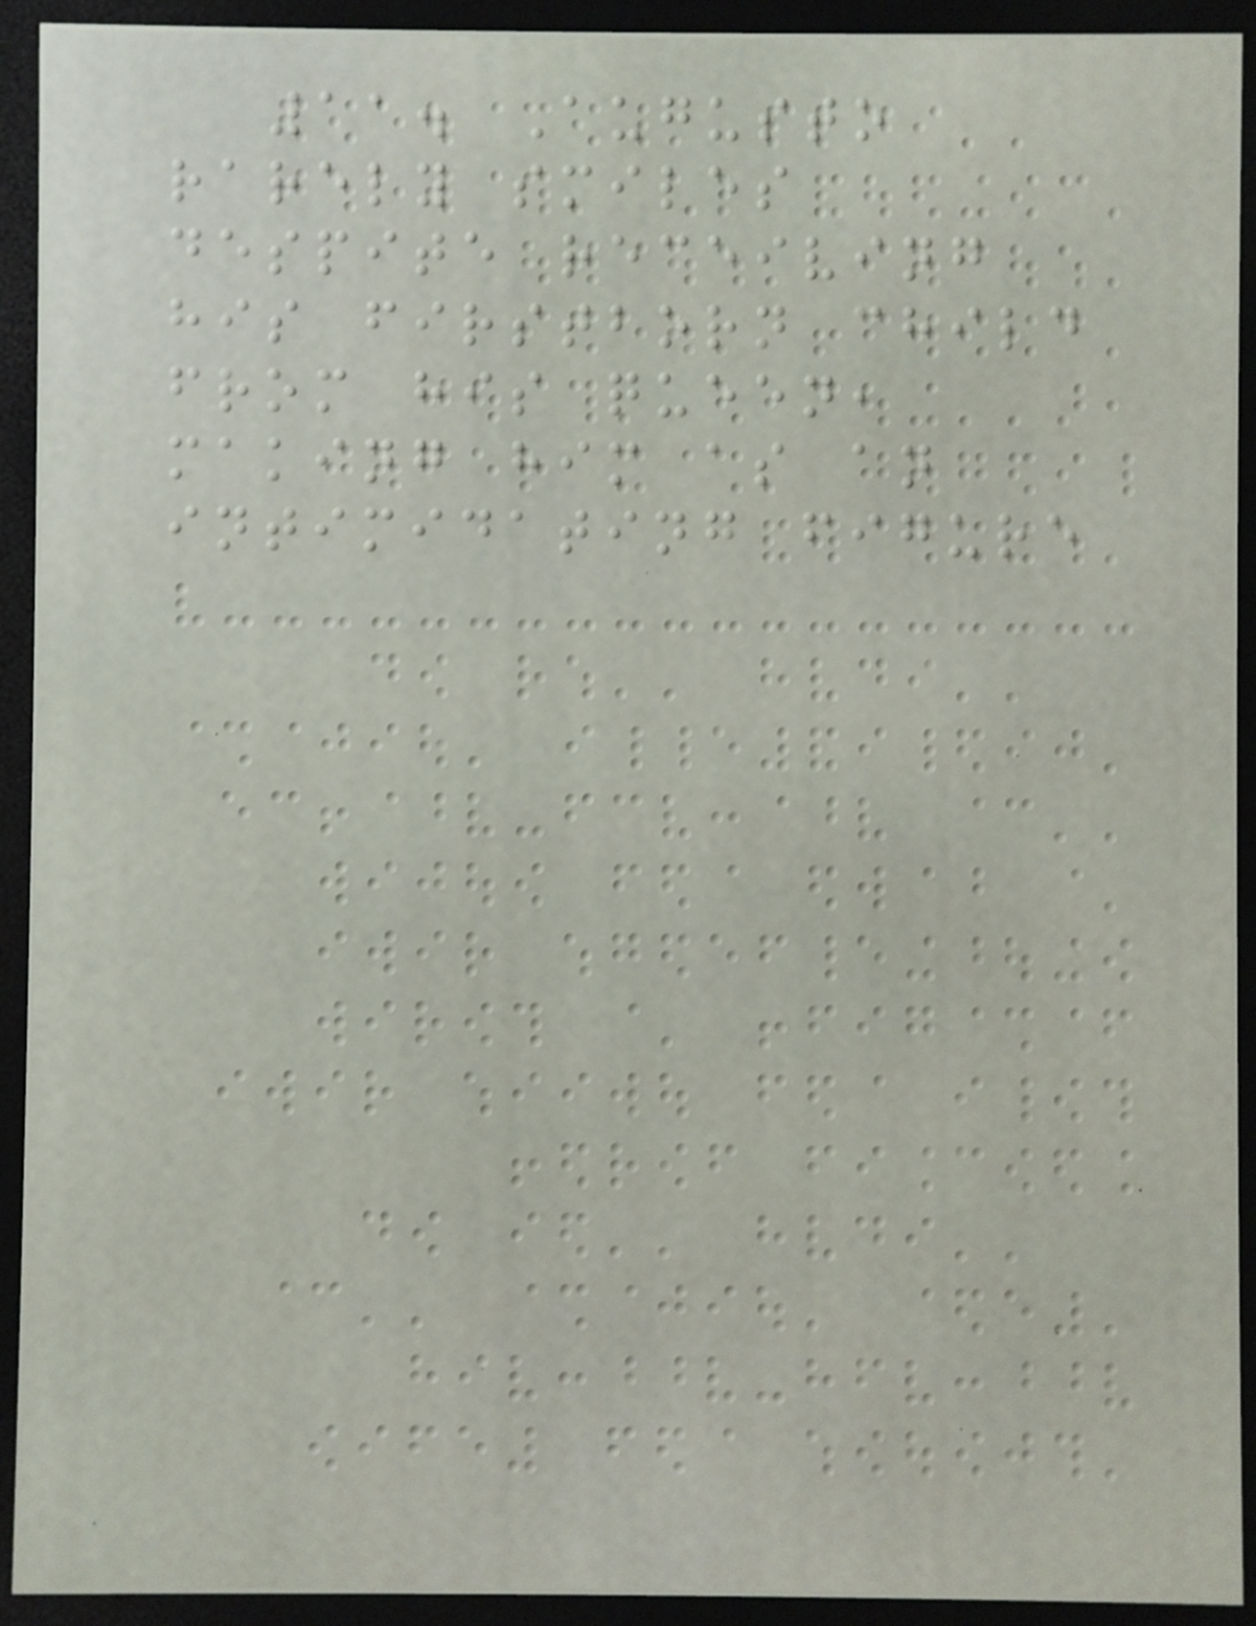11. Augusto
rarely smiles
despite receiving
his firstborn child
from his queen,
making him as an
intimidating figure
